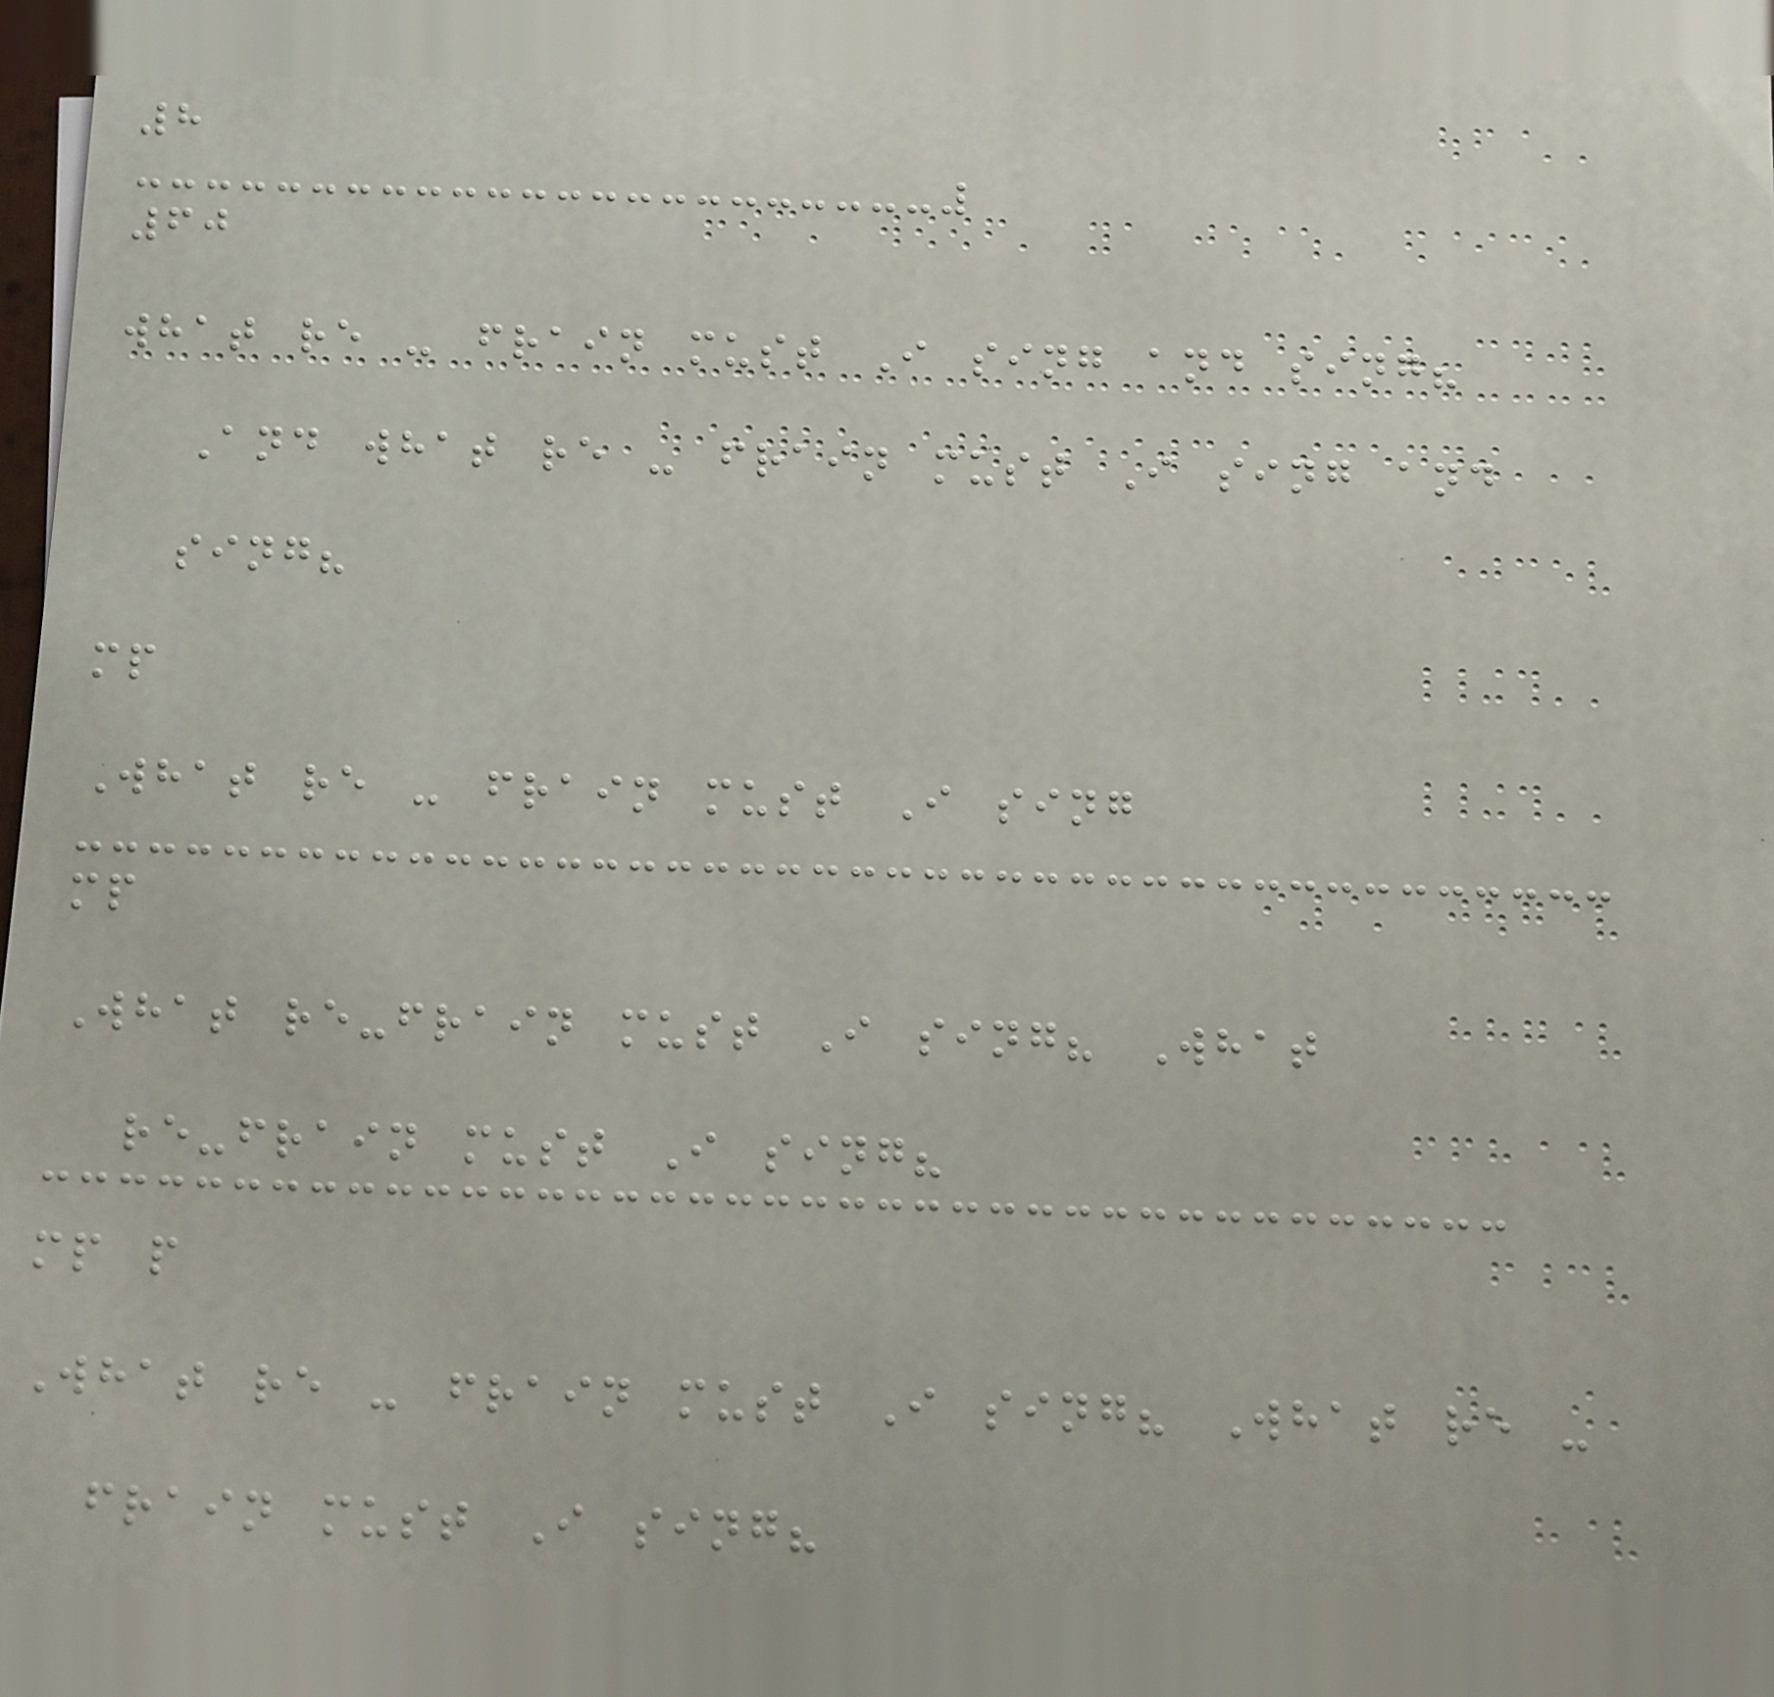8
60
what re - frain must I sing and sing?
And what re - frain must I sing and
sing?
mp
What re - frain must I sing
mp
What re-frain must I sing? What
re-frain must I sing?
mp p
What re - frain must I sing? What re -
frain must I sing?
